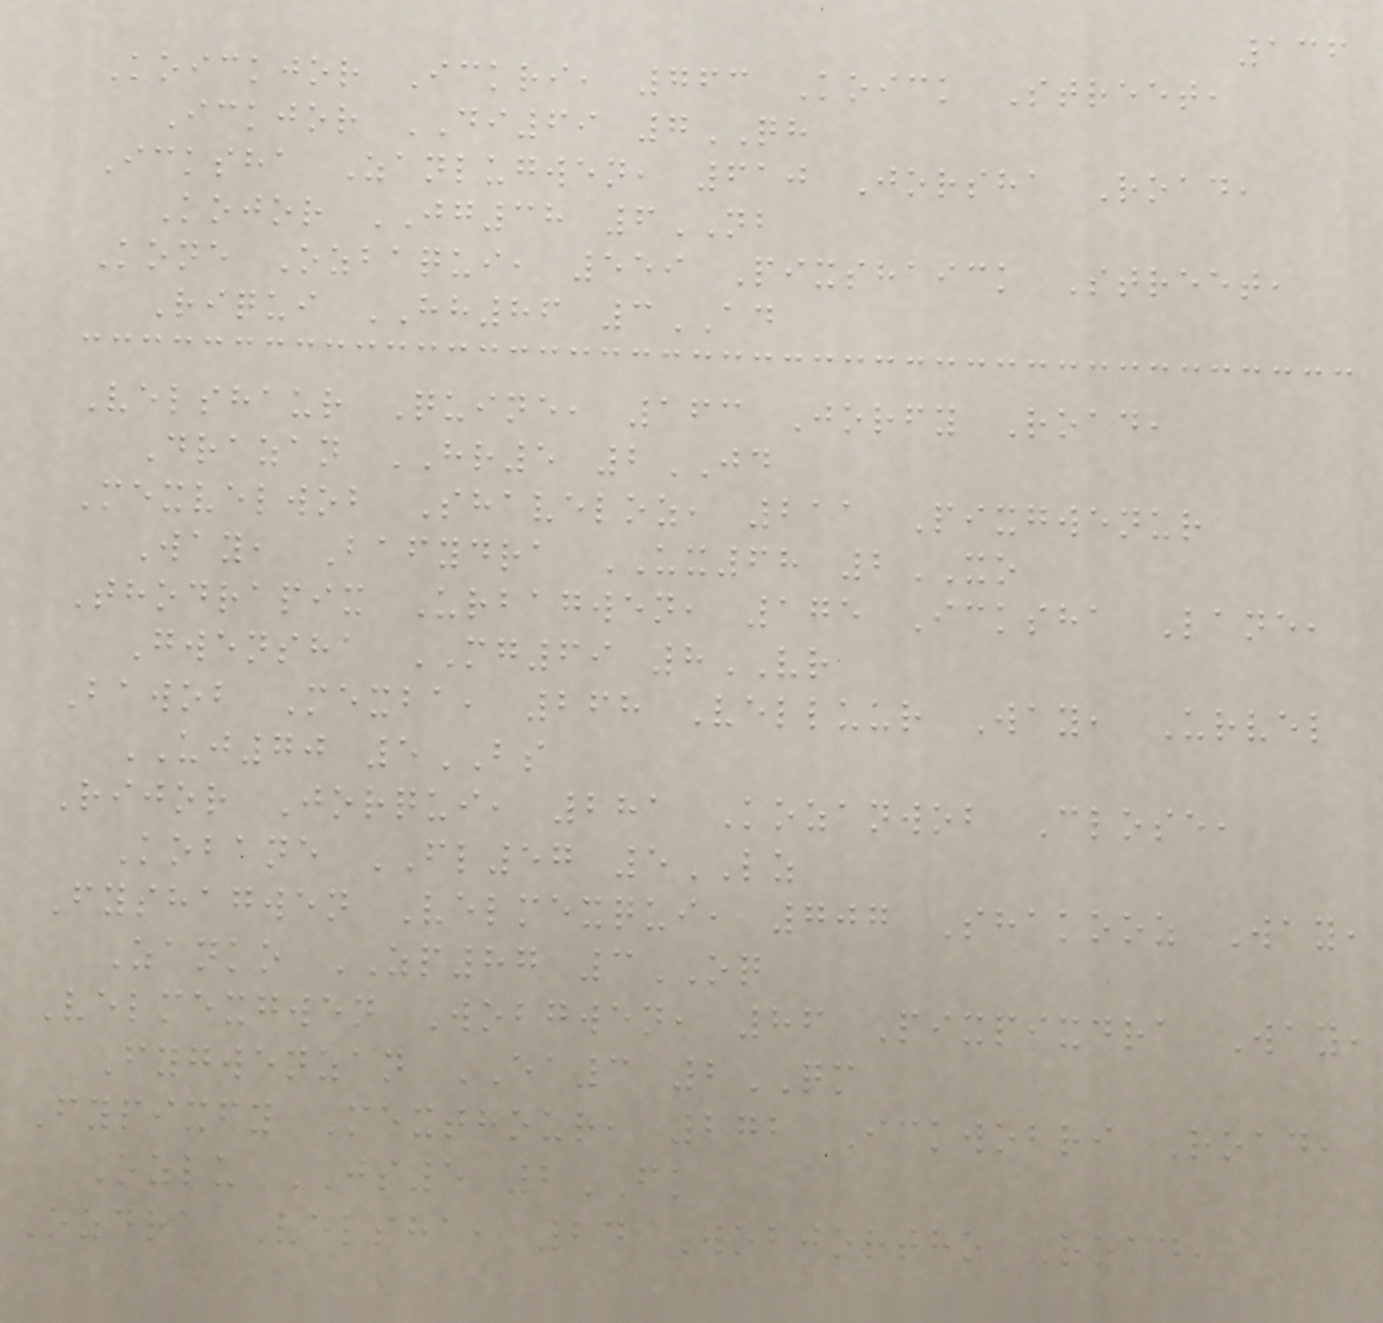136
Koickjor Ickri, 763 Koick Street,
Ickjor DI69 7QH
Icksha Zanlugwen, 610 Jorsha Road,
Kojor JG38 6NB
Kone Ozbaqui, 559 Pixshaick Street,
Riqui HH86 3AD
Velshaur Quine, 163 Jorfy Road,
Drazan HR5 2JD
Mexvelwob Shaveloz, 211 Pixgwenur
Way, Bafydra UX68 2XO
Thodrapix Urbagwen, 175 Icksha Lane,
Gwensha MG69 8VR
Bawob Mexba, 268 Velluur Way, Urvel
UJ70 5BS
Rijor Jorqui, 281 Kozanwob Close,
Kobane FL57 5LZ
Fyshagwen Velmexqui, 707 Shakooz Way,
Zanko ZP87 3OQ
Velmexgwen Wobgwen, 86 Pixpixdra Way,
Fygwenzan EA3 2QM
Fypixfy Mexthour, 272 Ickwobri Road,
Ozlu JS5 2FK
Ozdra Velsha, 24 Wobjortho Road,
